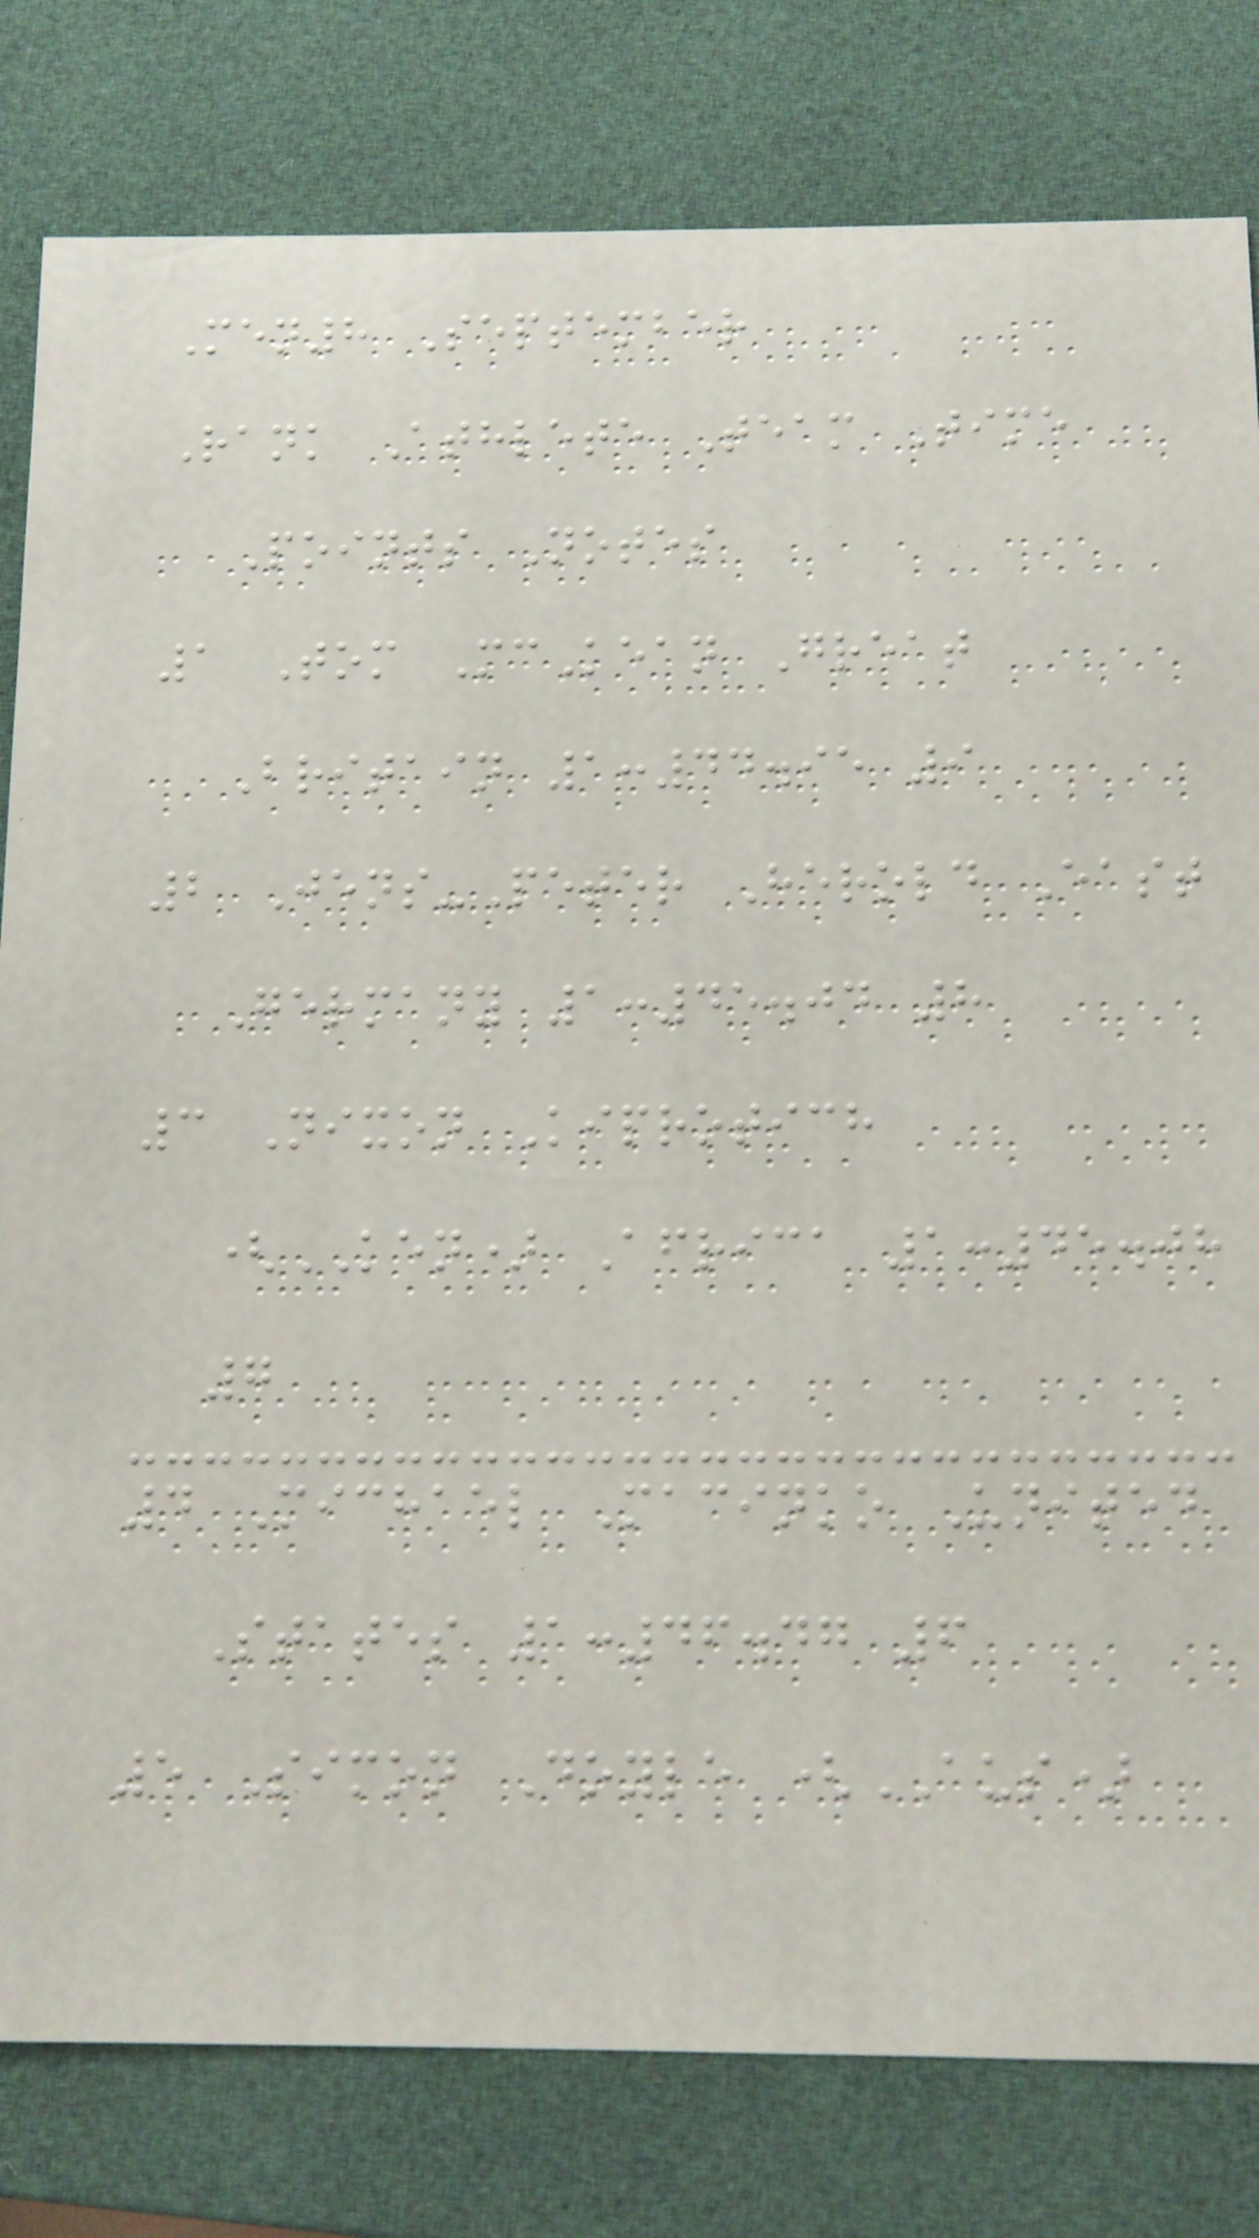Men8 September
Rank Athlete Team Time
Points Notes
1 Tom McKean Great
Britain 1:44.95 9
2 Jens-Peter Herold East
Germany 1:45.04 8
3 Nixon Kiprotich
(KEN) Africa 1:45.08
7
4 Michael Macinko United
States 1:46.47 6
5 Simon Doyle (AUS)
